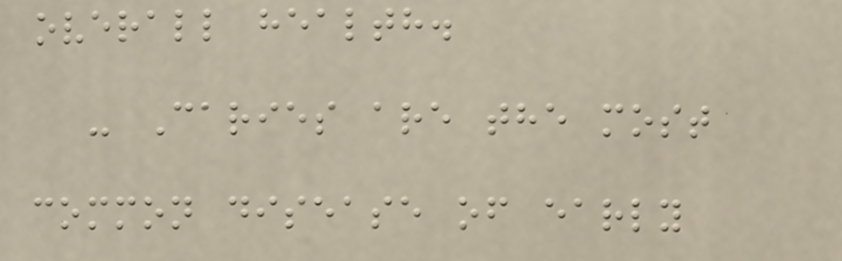overall health.
- Caries are the most
common disease of early
